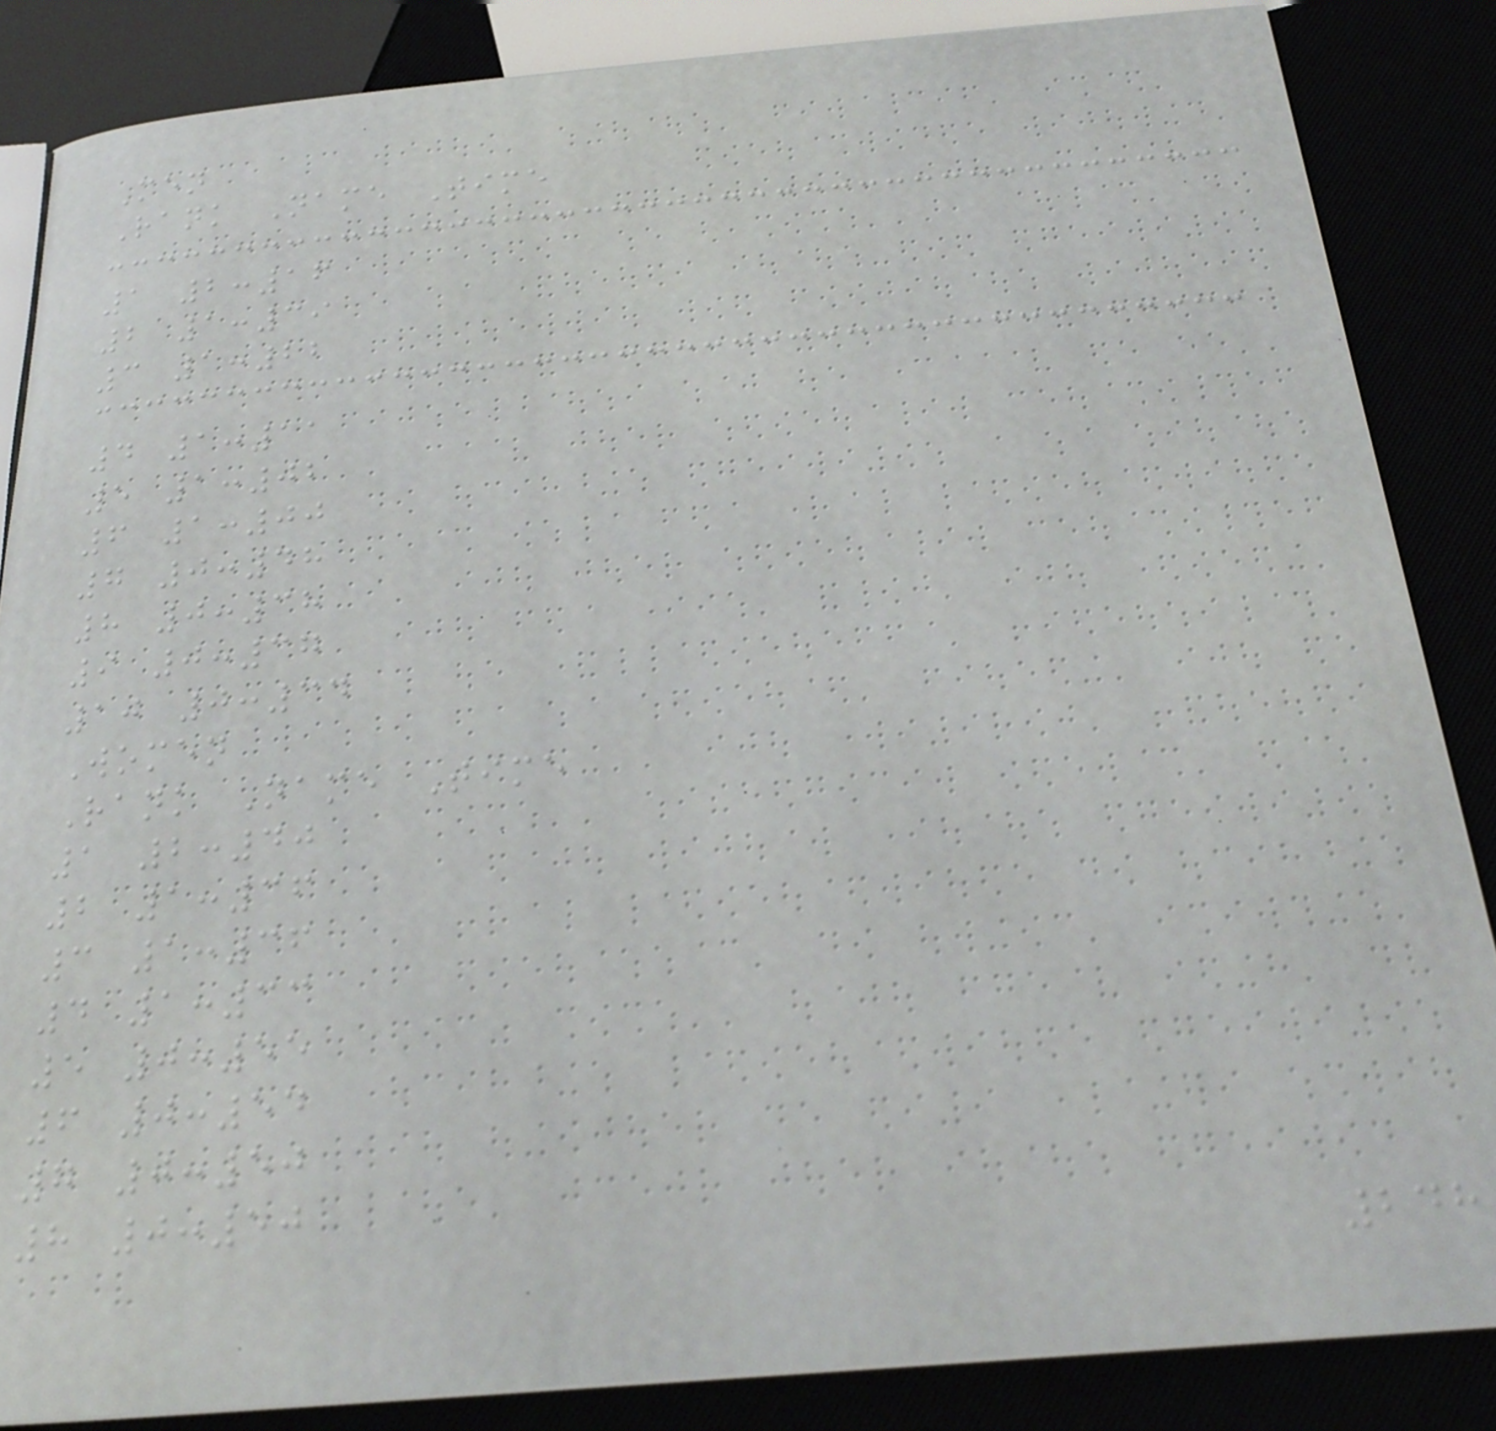Men
Rank Name Time
1 2:16
2 1:39
3 1:22
4 1:11
5 1:02
6 1:00
7 0:48
8 0:38
9 0:37
10 0:34
Women
Rank Name Time
1 2:40
2 1:36
3 1:36
4 1:33
5 0:55
6 0:54
7 0:50
8 0:50
248
